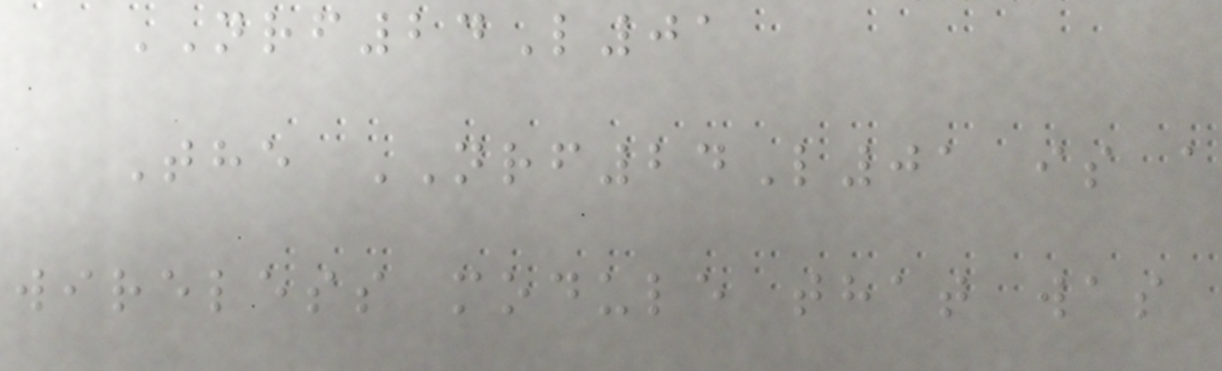NRF24L01
The NRF24L01 is a
wireless module that was
